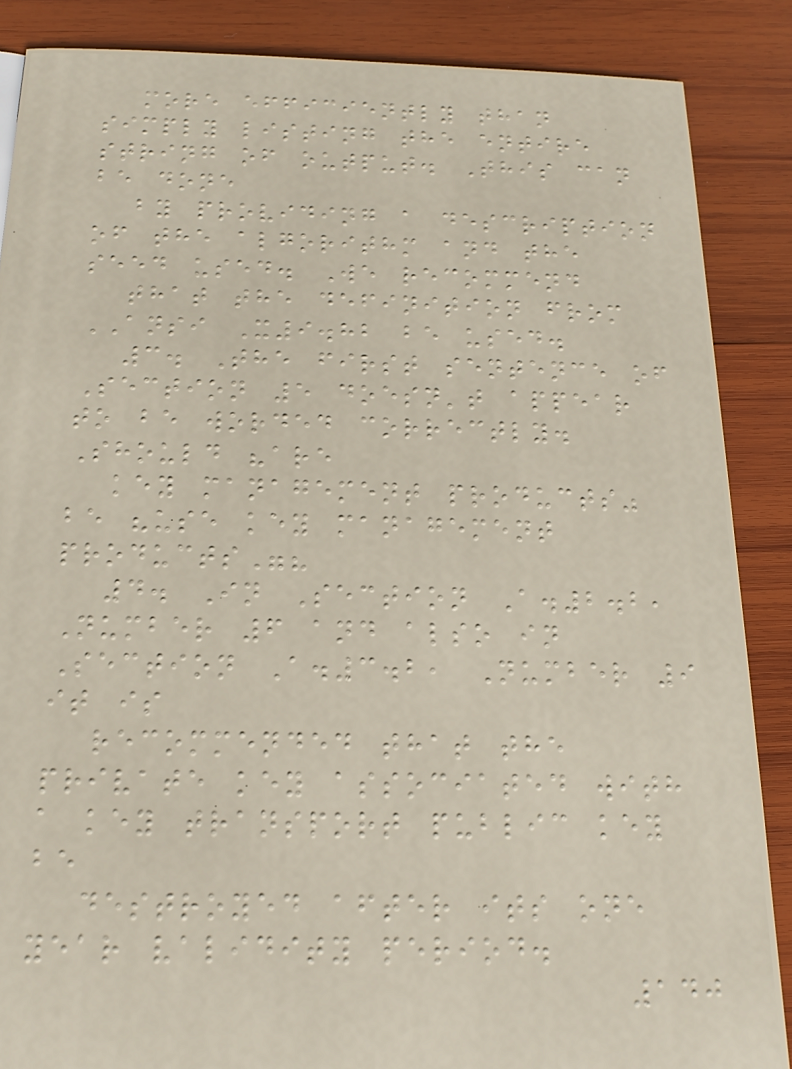more efficiently than
simply listing the entire
string of output. This can
be done
by providing a description
of the algorithm and the
seed used. We recommend
that the definition from
ANSI X9.82 be used.
3. The first sentence of
Section 5 doesn't appear
to be worded correctly.
Should "are
key management products"
be "use key management
products"?
4. In Section A.2.2,
Number 6 and also in
Section A.3.2, Number 9
it is
recommended that the
private key associated with
a key transport public key
be
destroyed after its one
year validity period.
140
